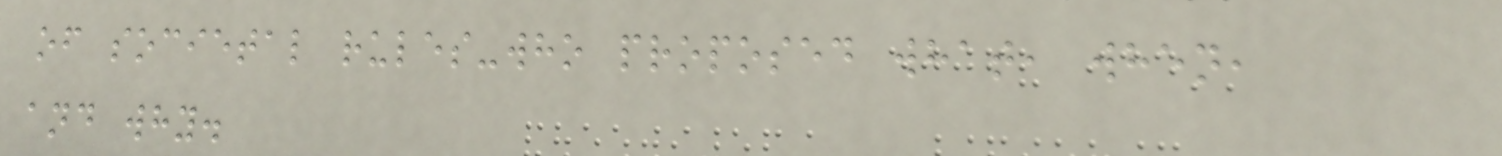of societal rules-who proposed what, when,
and why.
